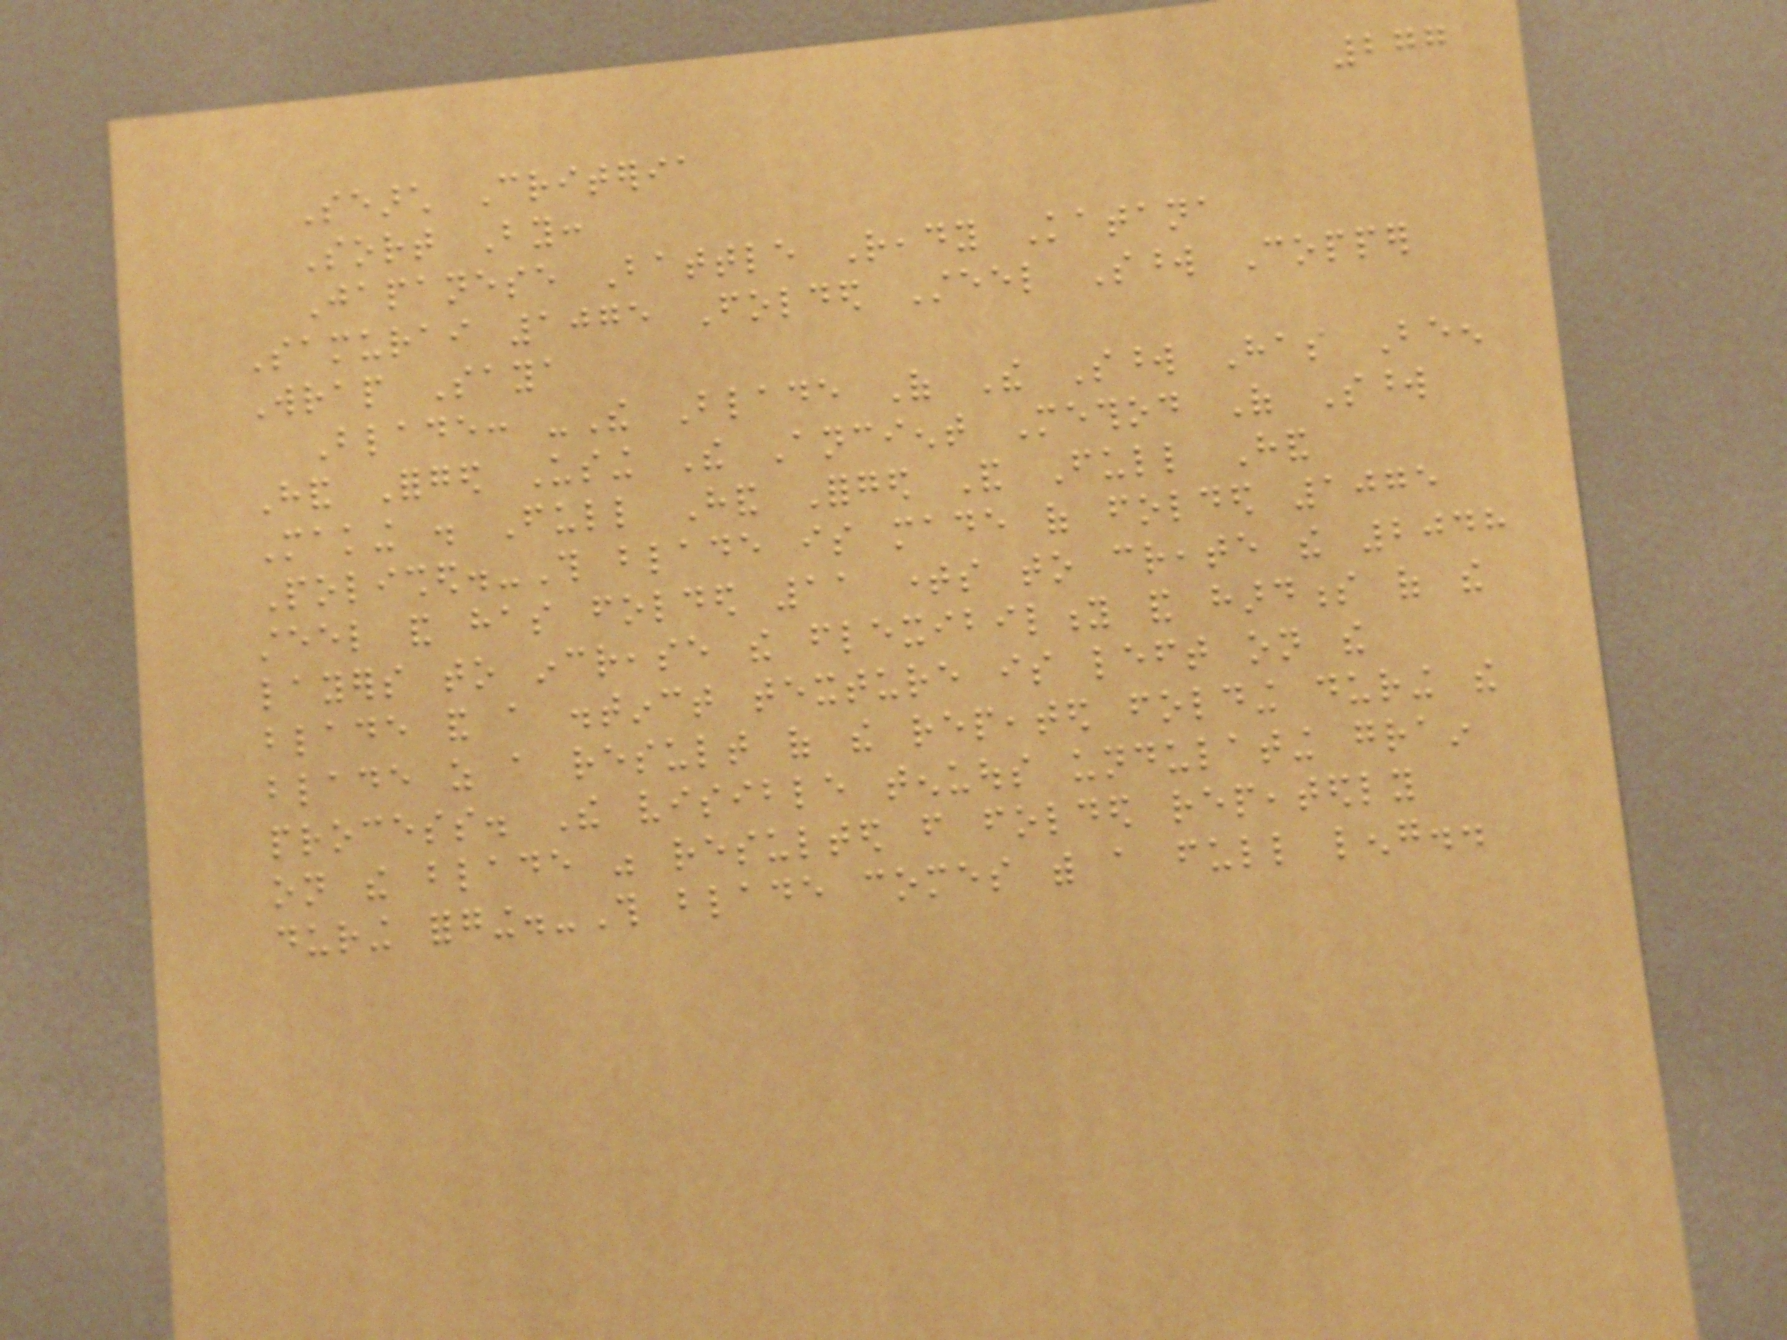277
Search Criteria
Sort By:
Japanese Battle Ready Katana
Samurai 1075 Folded Steel Sword Copper
Wrap Saya
Blade: -The Blade Of The Sword Has Been
Hand Forged Using The Ancient Method Of Sword
Making . Full Hand Forged And Full Hand
Polished.-This blade is made of folded 1075
steel and has folded 11 times to create the 2048
layers to increase the flexibility and hardness of the
blade and a distinct texture is left on the
blade as a result of the repeated folding during the
process. The visible tenuous undulating grain
on the blade was resulted from folded repeatedly
during forging.-This blade comes with a full leng..
